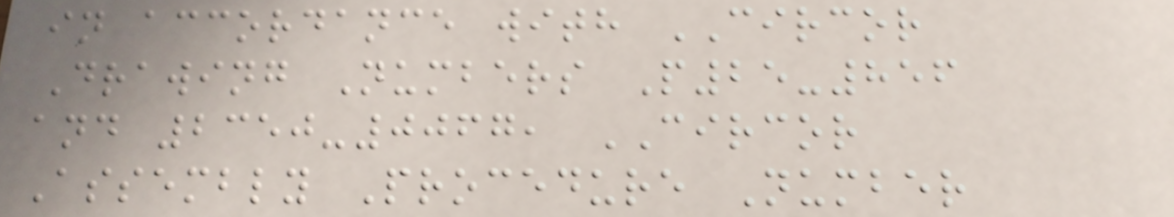in accordance with CIRCOR
Drawing Numbers P25-856
and 2350-0067, CIRCOR
Assembly Procedure Number
